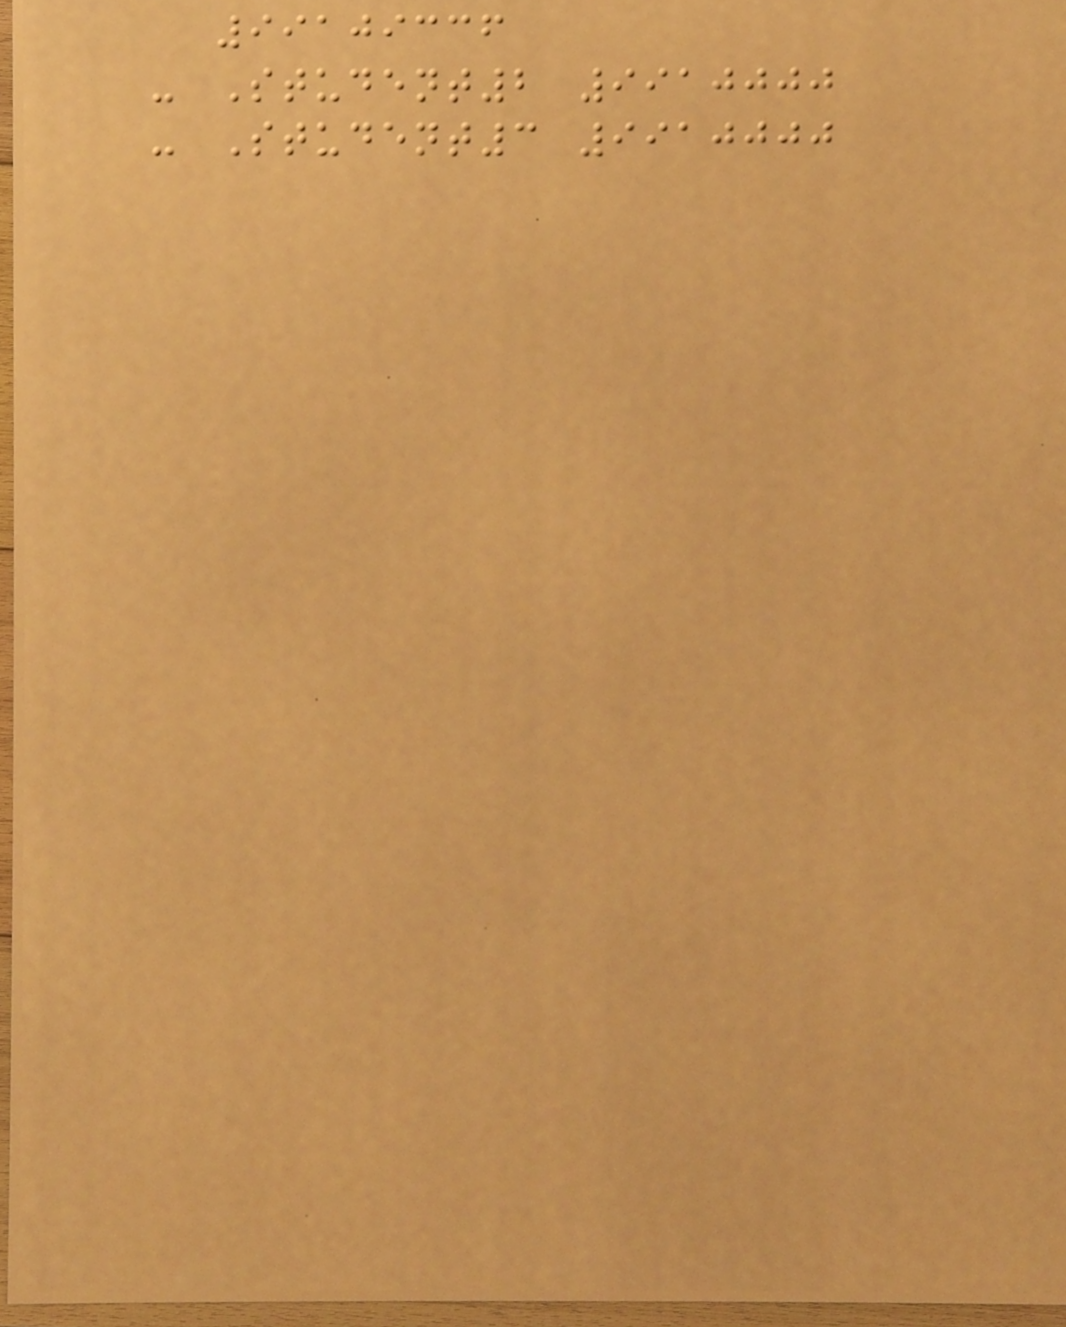99109336
- Student2 9910000
- Student3 9910000
